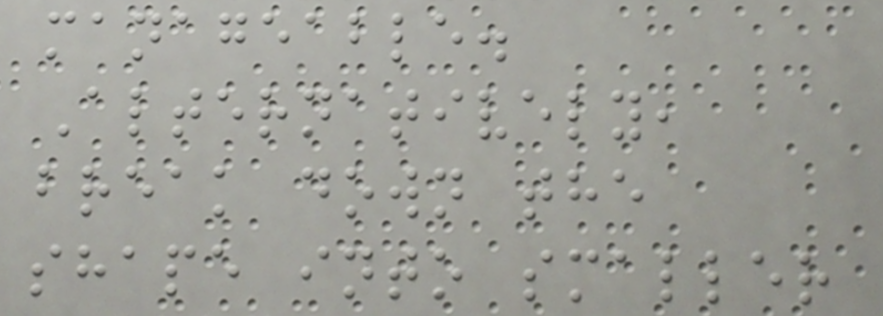manageable.
Alternatively,
break down the
shape into smaller
